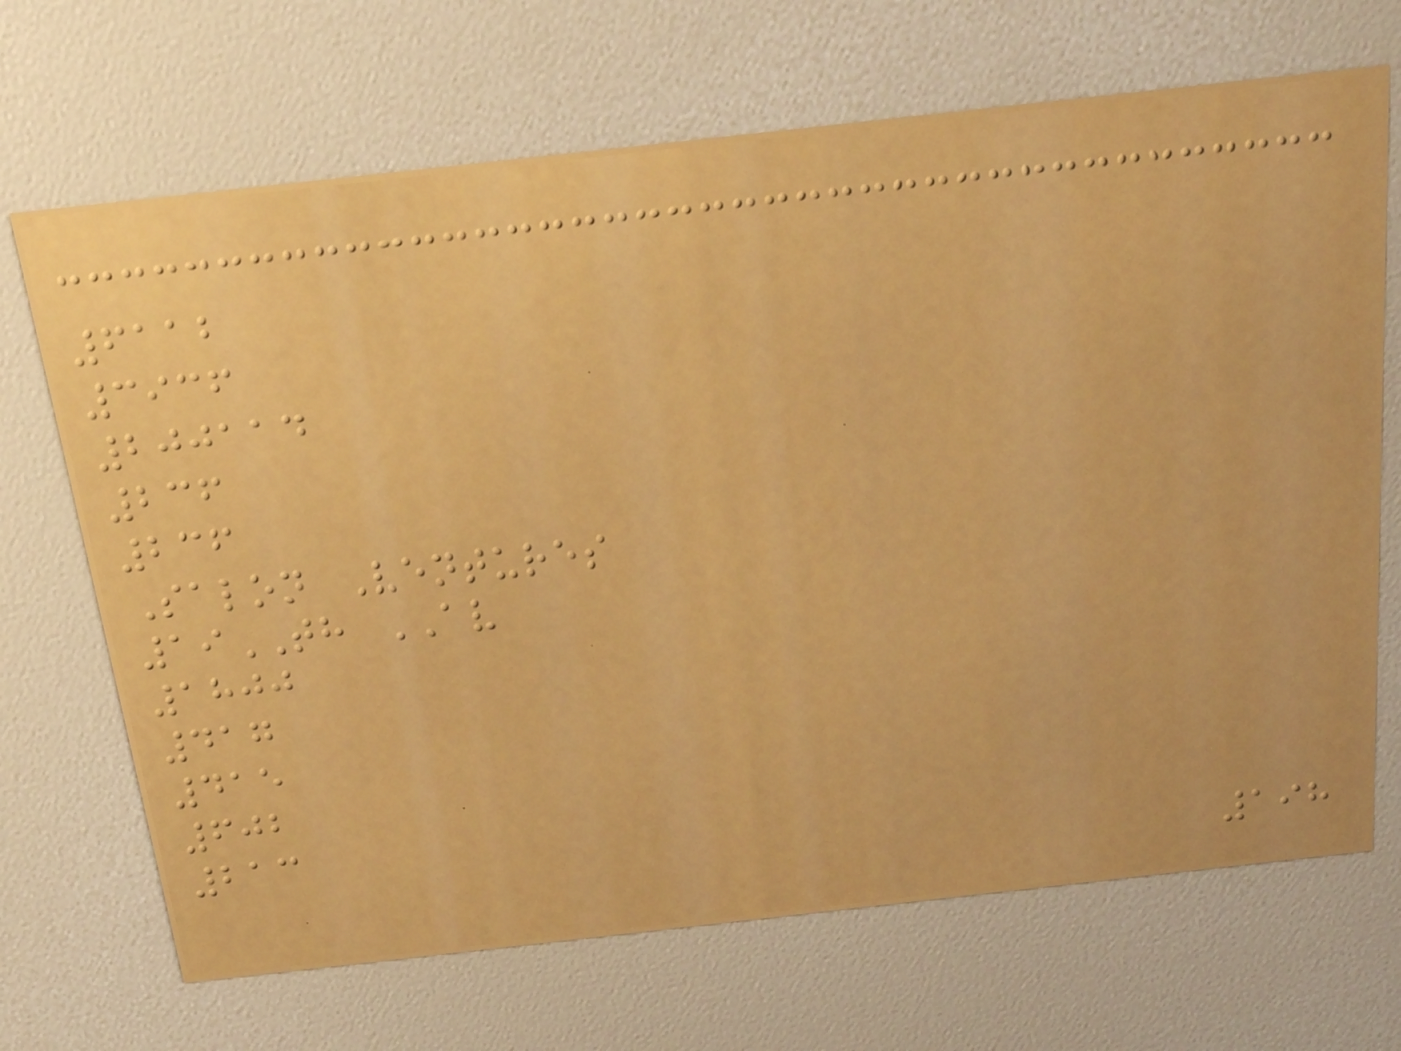6112
3936
200114
236
236
Salon Ventures
19TH AV
1800
417
415
602
213
198
